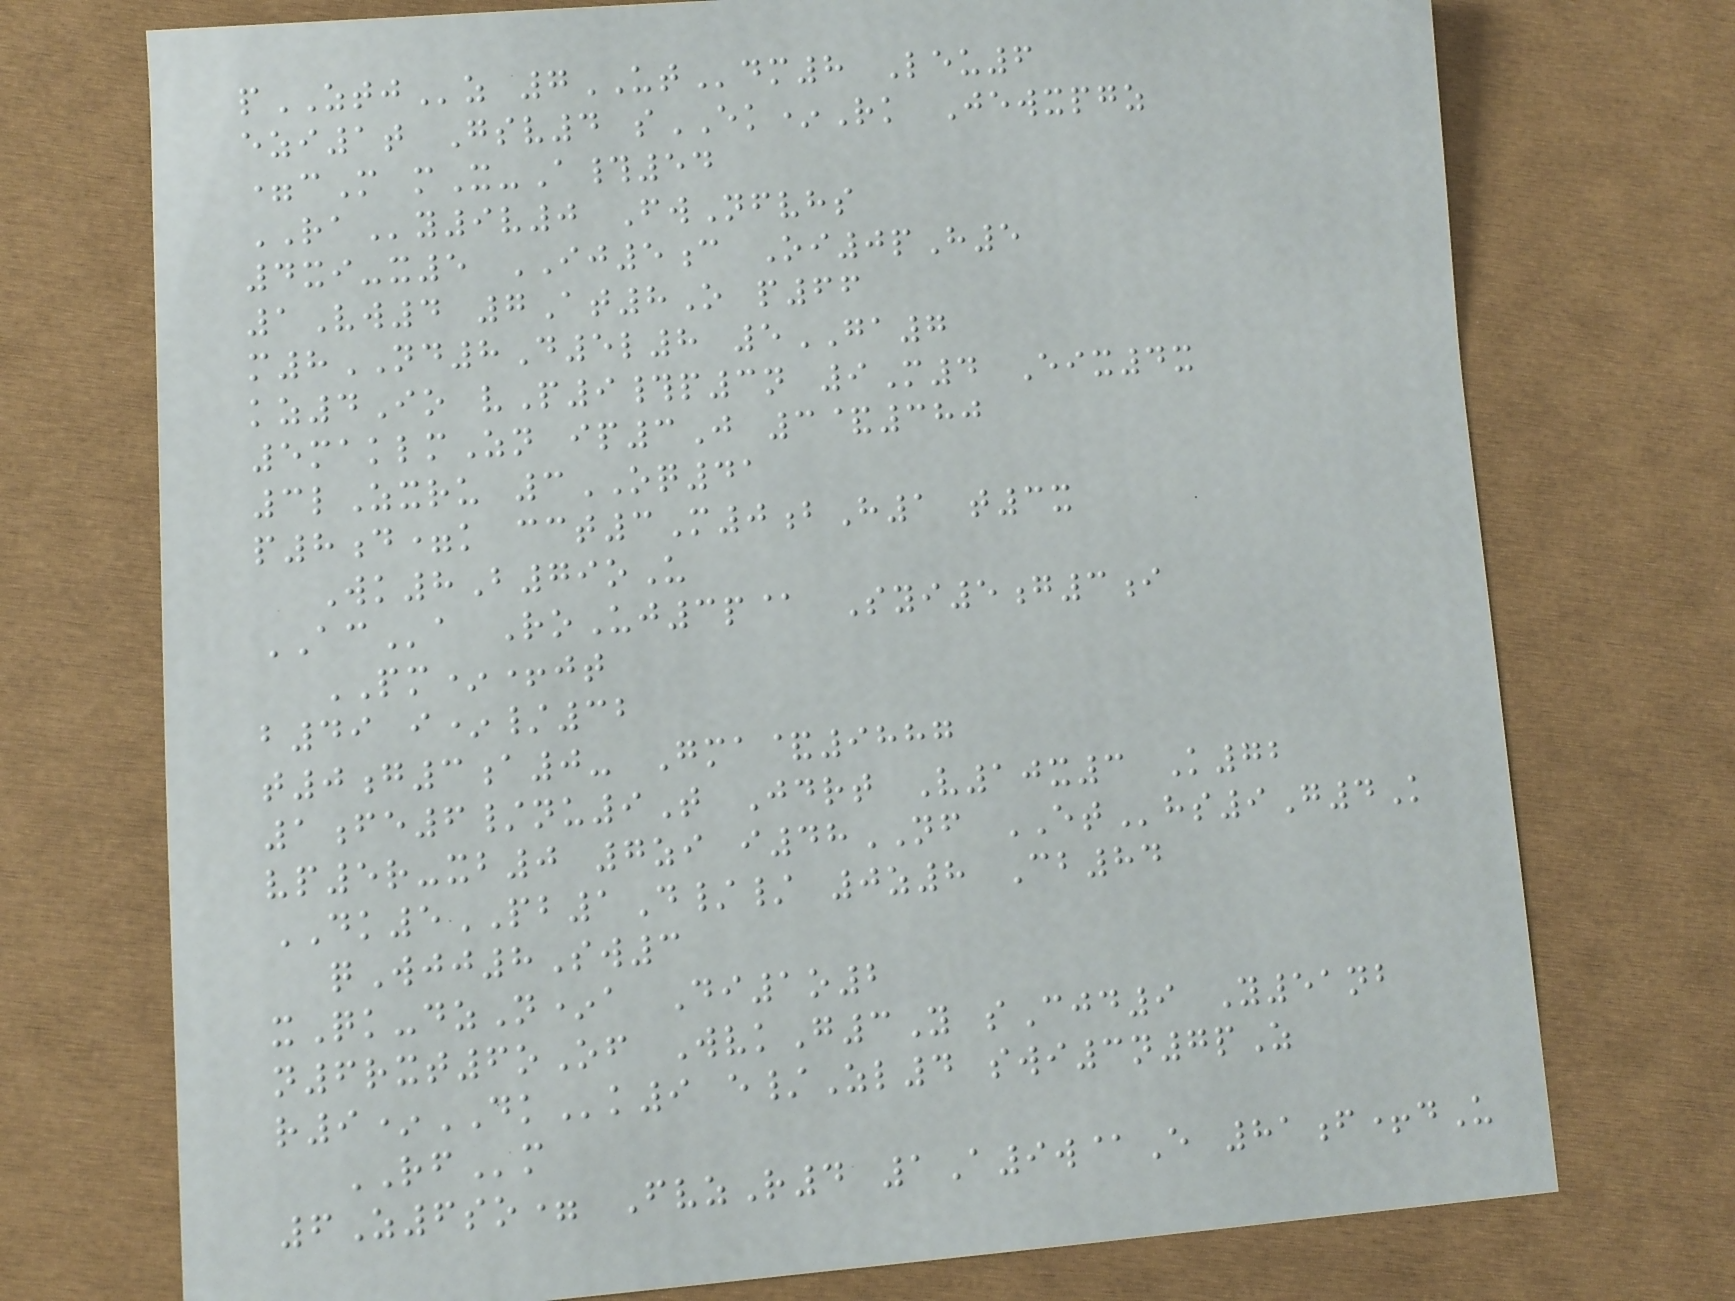pZTJz 7UTdm8 Leu6
ezi1t Gsv4 sEK*Rk Jewxpgz
=cM mX-A#54
RAy9v0 FwNfvhs
4xi-x5 IJ5c Oi0pH5
1Vw4 7At8O p66
m8ND8D5l8 5GA7
kz4Io vP9#p3n 9M4 Eix4x
5maklmZn ip3J 3&380
3lZxru 3OQ41
p8d=k cct3M0bH1 t3x
Wk8B79oU
ACa RoUj3p@ Syi5g3i
PM*+jt
b49 i*/32
t0g3a0- Gma&9887
1fe6/nu9T Jdrt V10x3 K72
vp5r-xb0 7zi i48NF EThs9G4K
DK5PB1D// 0z8 Cb84
qWjj8Sw3
xQk-dzN*a Di1o2
n6rxt6oOf WvkG3Y sCjd9 Y51nb
r9*DKk9 e/Zl4 swi3n7pZ
RFm
6Z6so= FvzR4 1A9w@E 81f+dU
